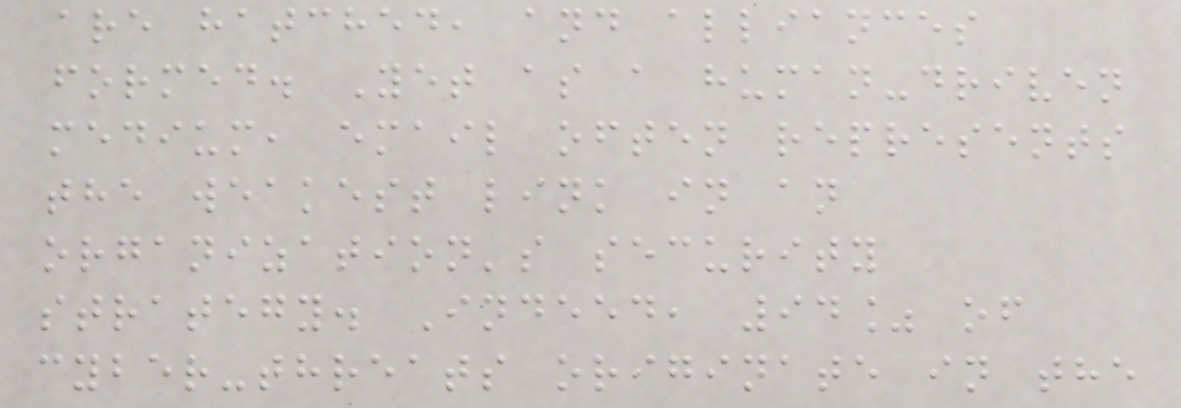are hatched, and alliances
formed. Yet as a human-driven
medium, email often represents
the weakest link in an
organization's security
strategy. Indeed, 94% of
cyber-threats originate in the
